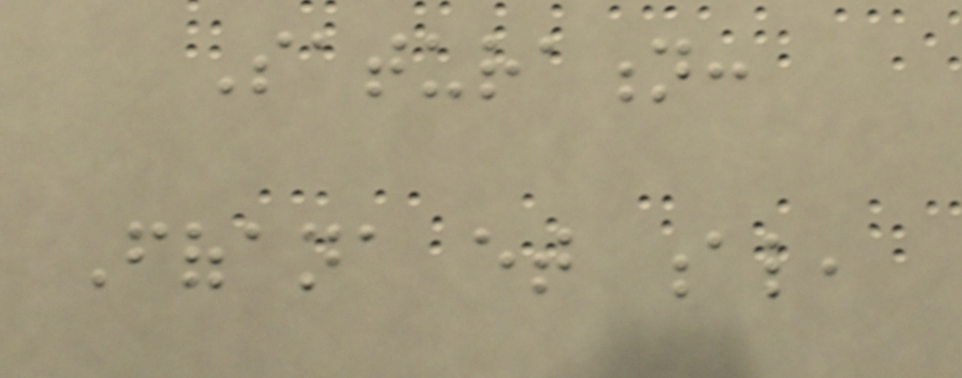Saturation:
Fofana et al,
